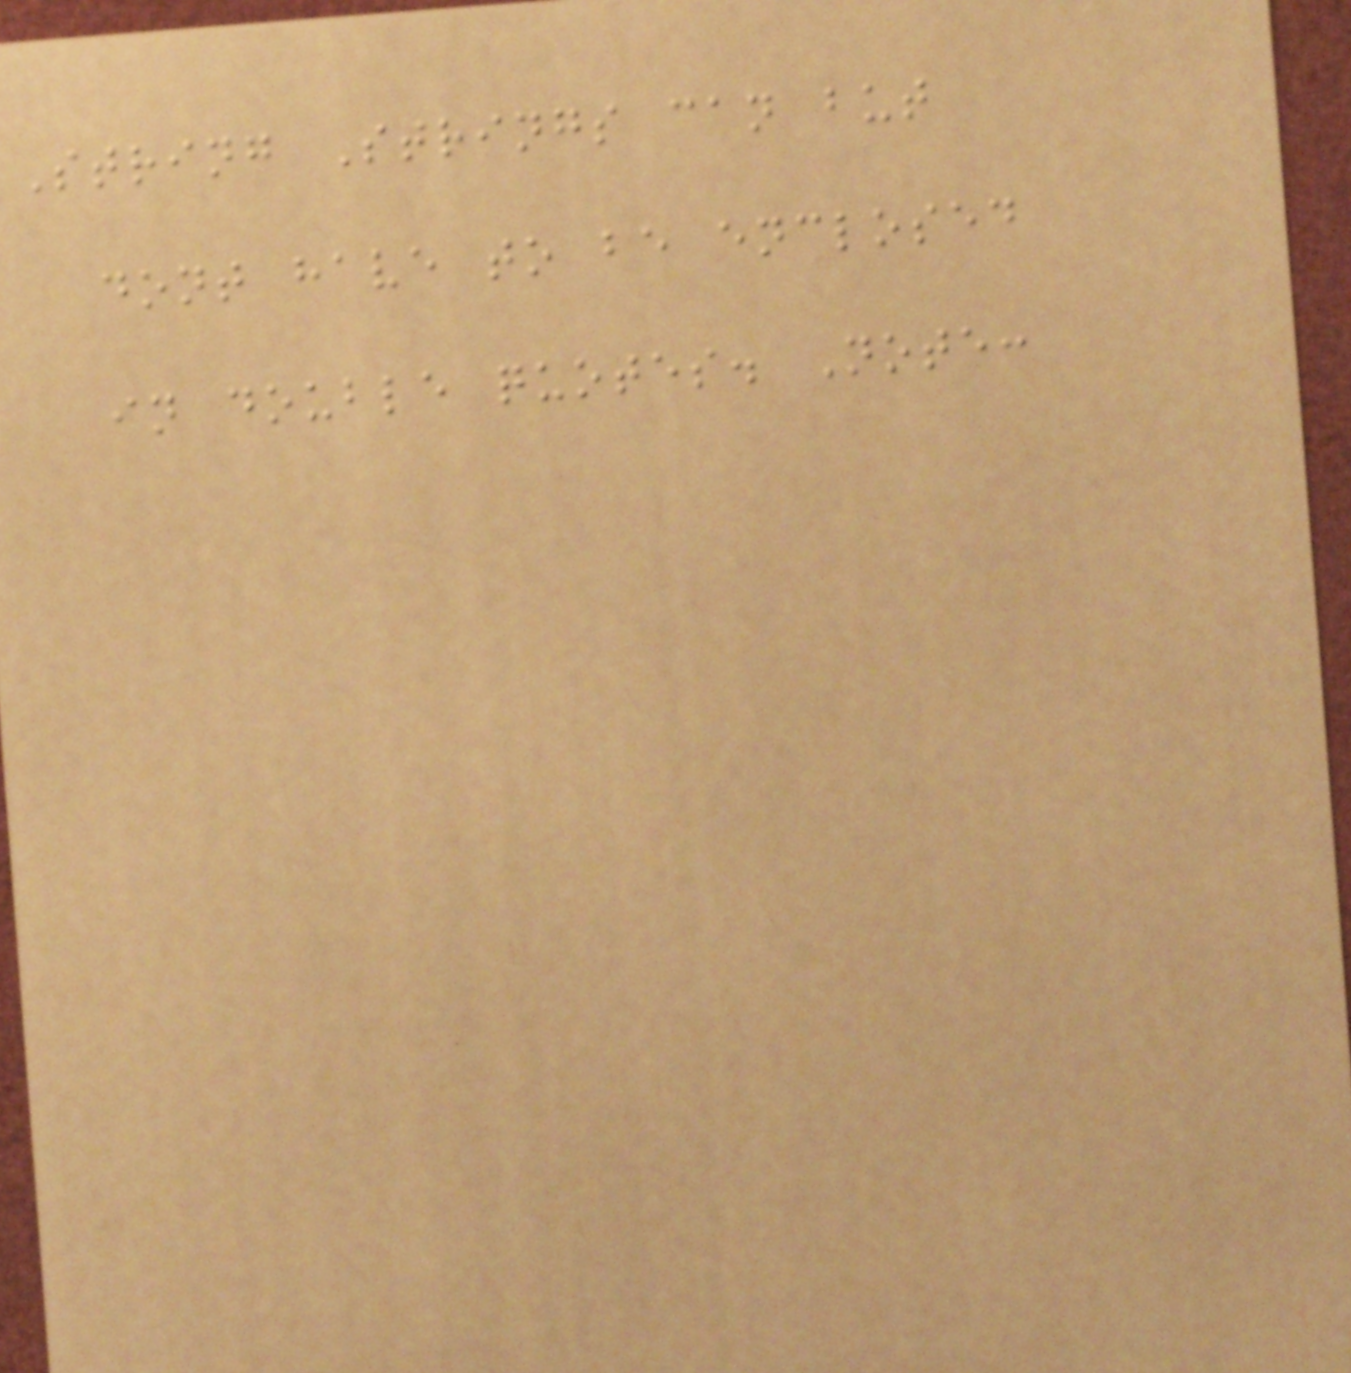String Strings can but
dont have to be enclosed
in double quotes. Note:
